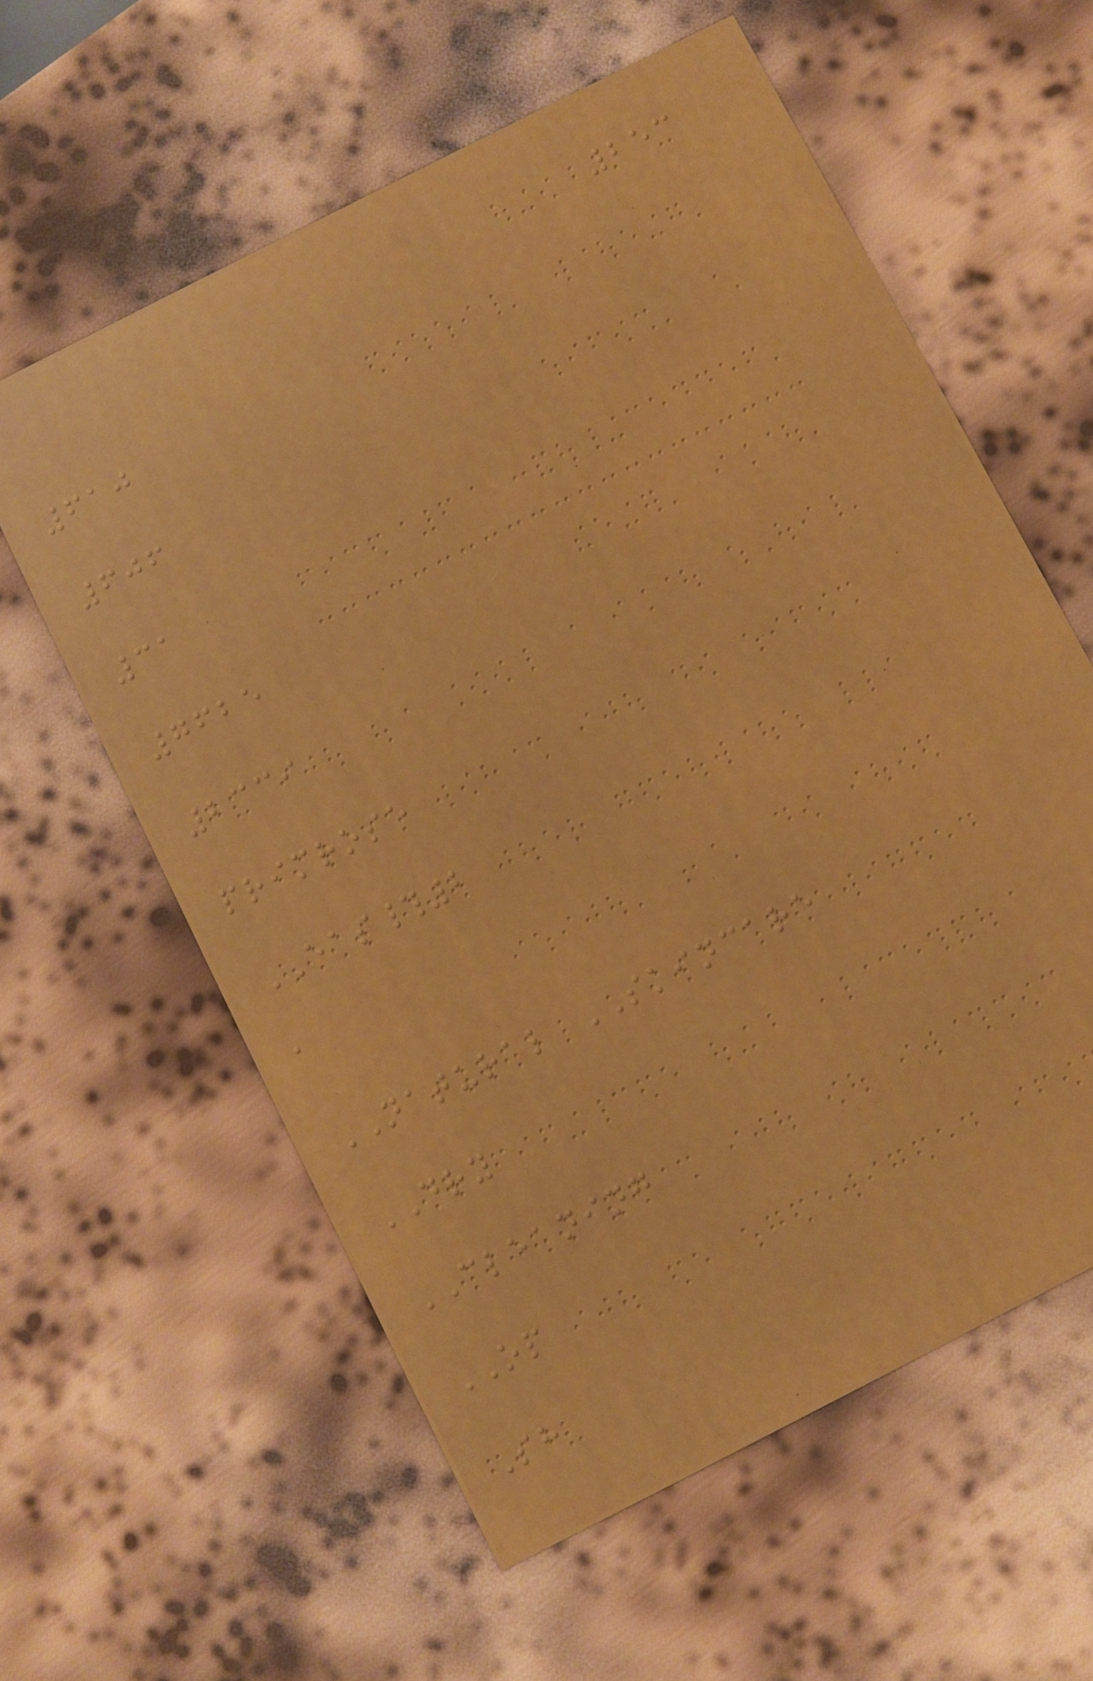253
610
606
31
7625
2339
primrose
EAS#2
a
NATURAL SKINCARE
DRY
CLEANING
OP
Sh
